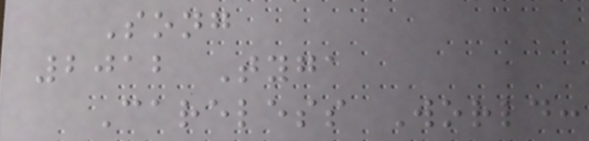Song
2012 Tyga
Careless World:
